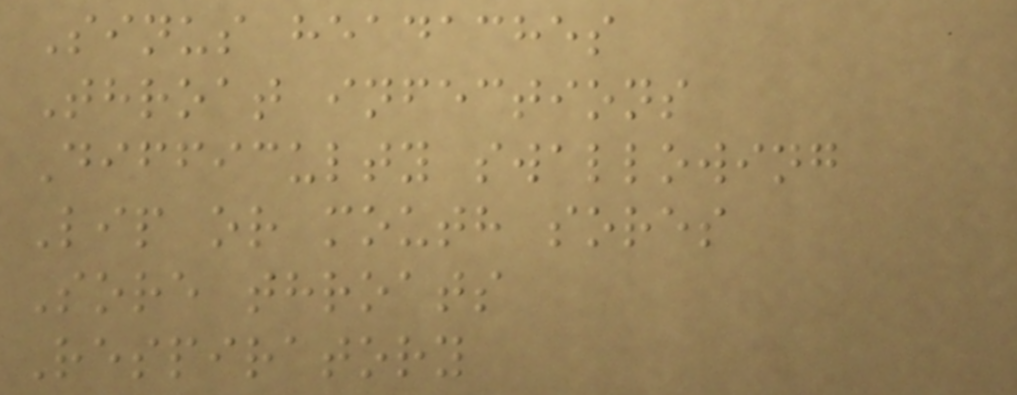Sinus headaches
Throat infections
Difficulty swallowing
Lip or mouth sores
Sore throats
Respiratory
